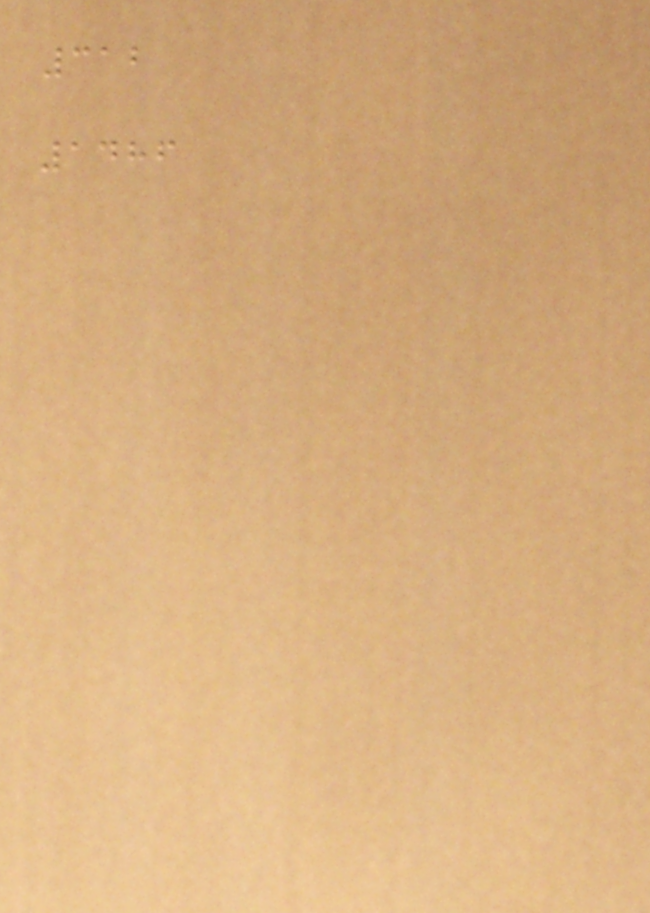312
1486
